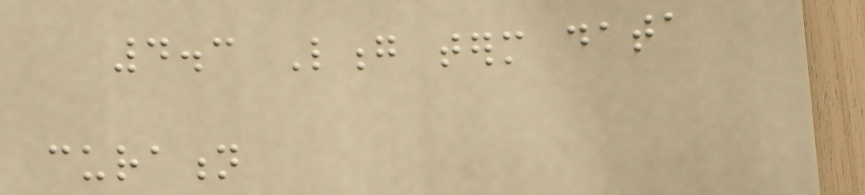4.3 Long term data
curation
